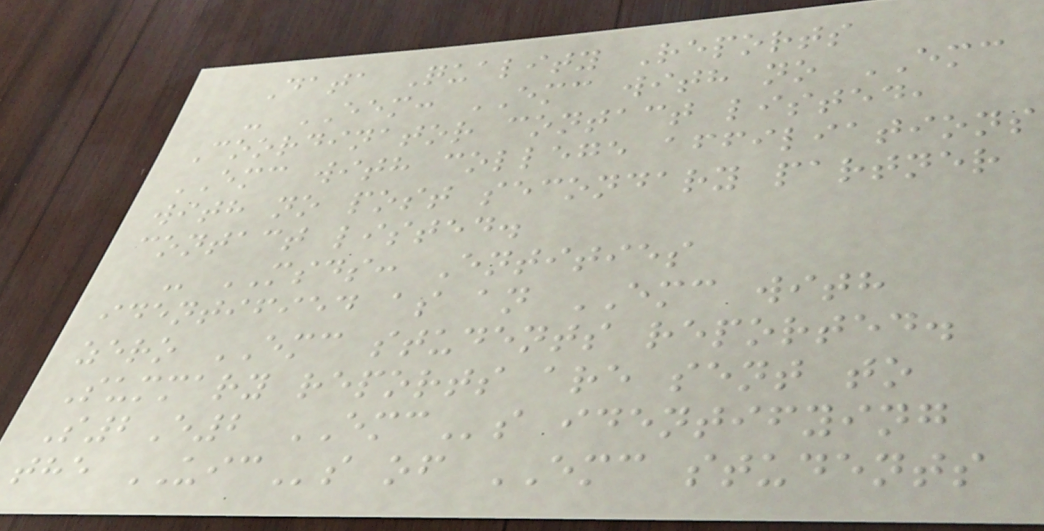Data Quality Reports
- EEM: EMC with no EMC
Coordinator contact listed,
EMC with college affiliations
with no post secondary partner
contact listed.
- MSDS: Entities
identified as an EMC with
zero EMC students reported.
Summary reports are sent to
S2E2 EMCs identifying
the UICs of EMC students
